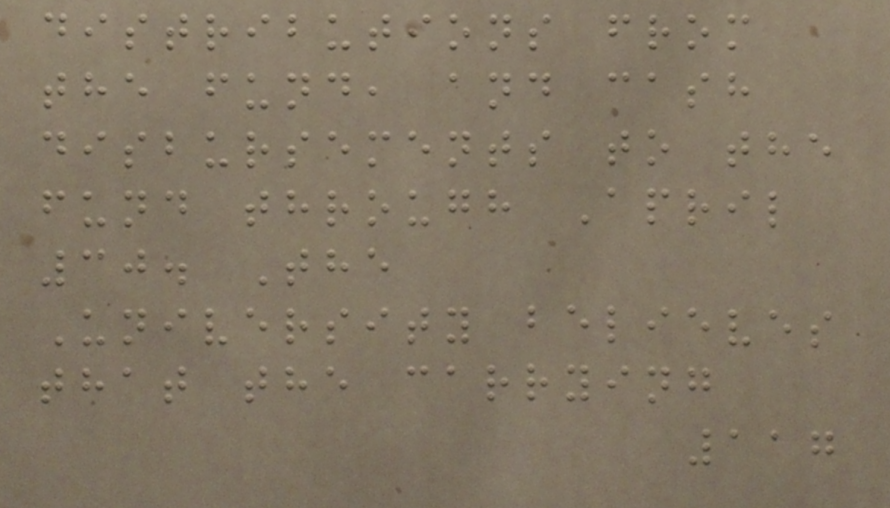distributions from
the fund, and cash
disbursements to the
fund through April
30. The
University believes
that the carrying
117
